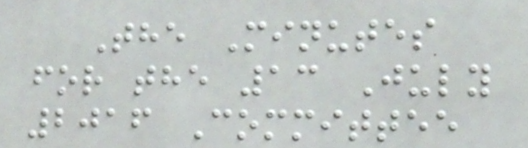The Minutes
for the 13 July
2016 Committee
